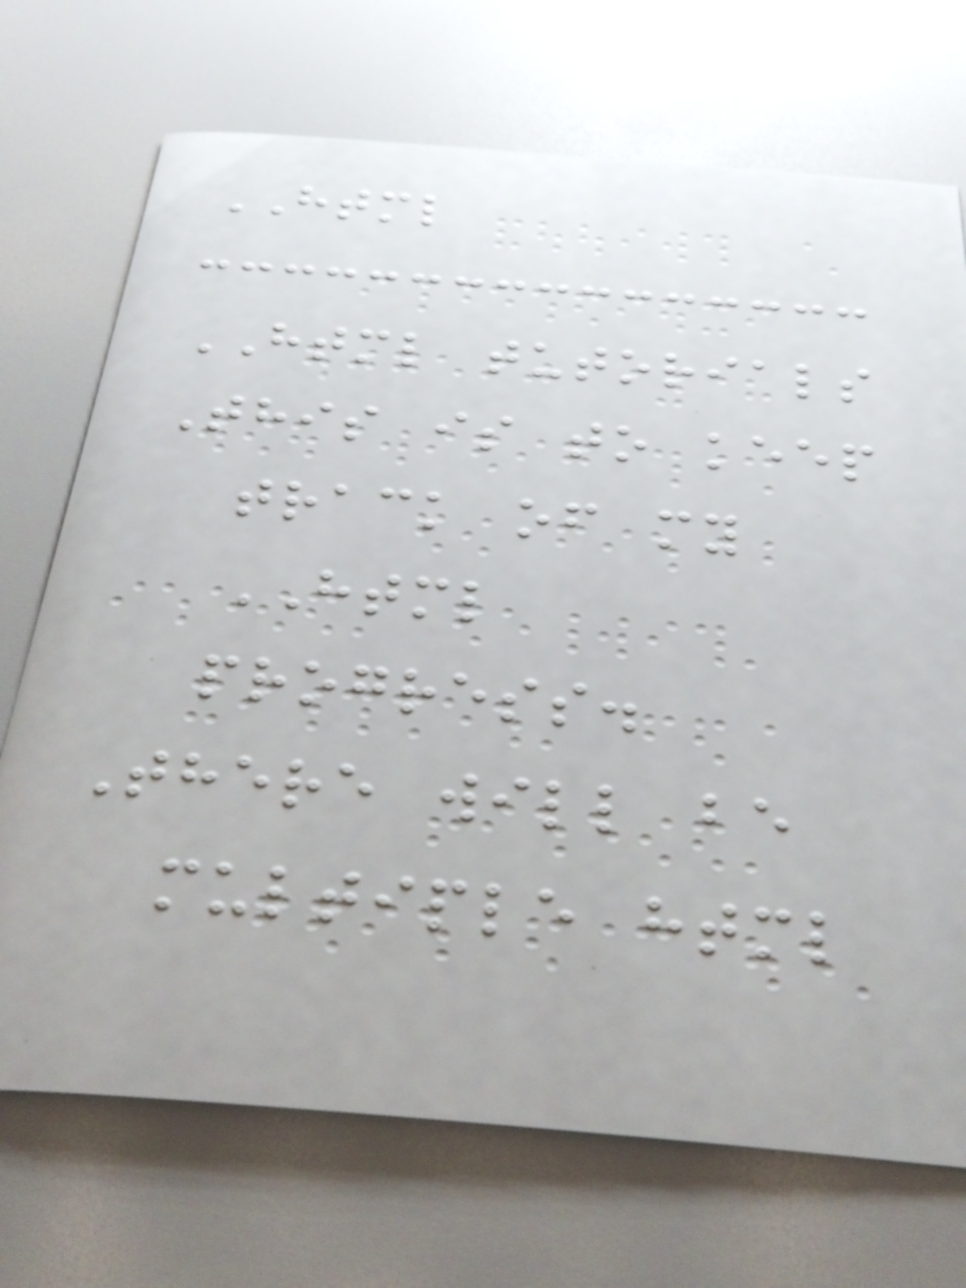HTML
HTML tutorials
This is to keep
track of my
HTML
progress.
There will be
multiple html
